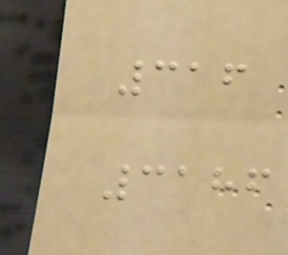316
3186
